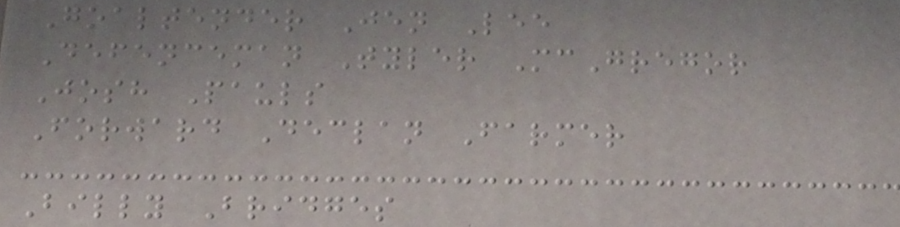Goaltender Jen Lee
Defenceman Tyler McGregor
Josh Pauls
Forward Declan Farmer
Billy Bridges
